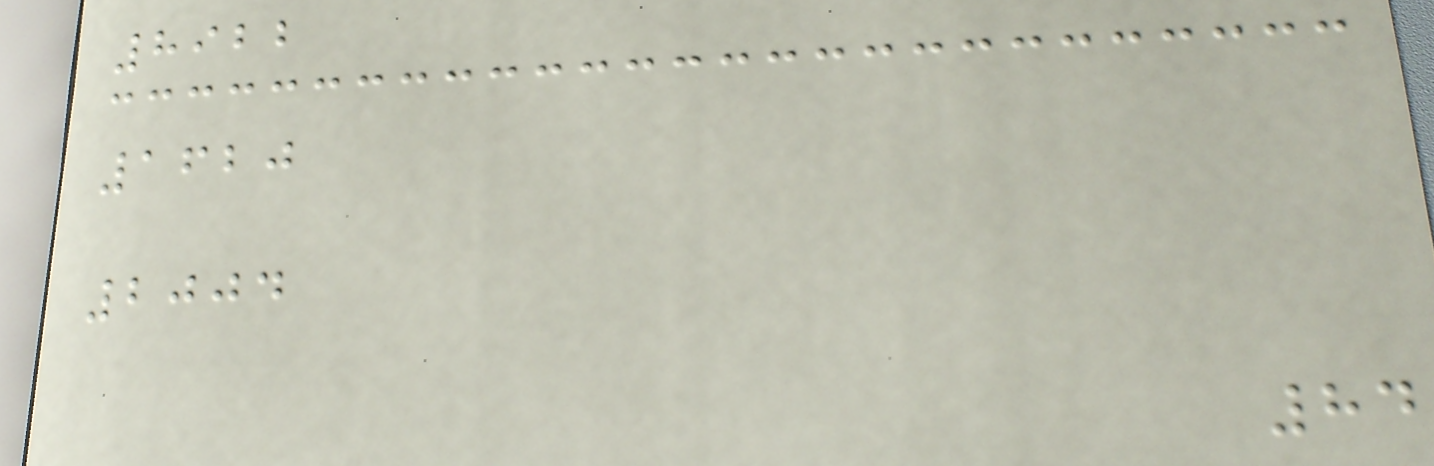8922
1620
2004
84
